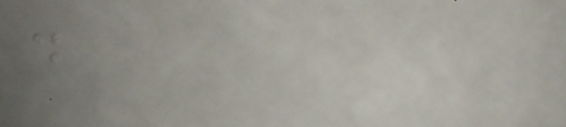.
